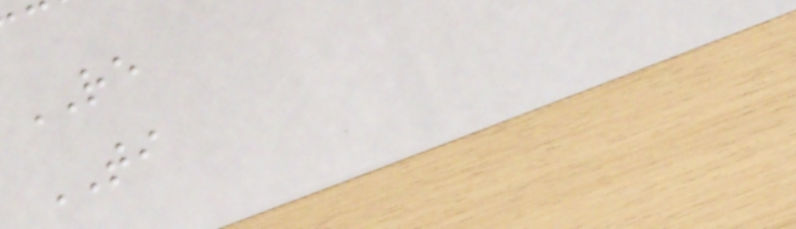RE
TI
